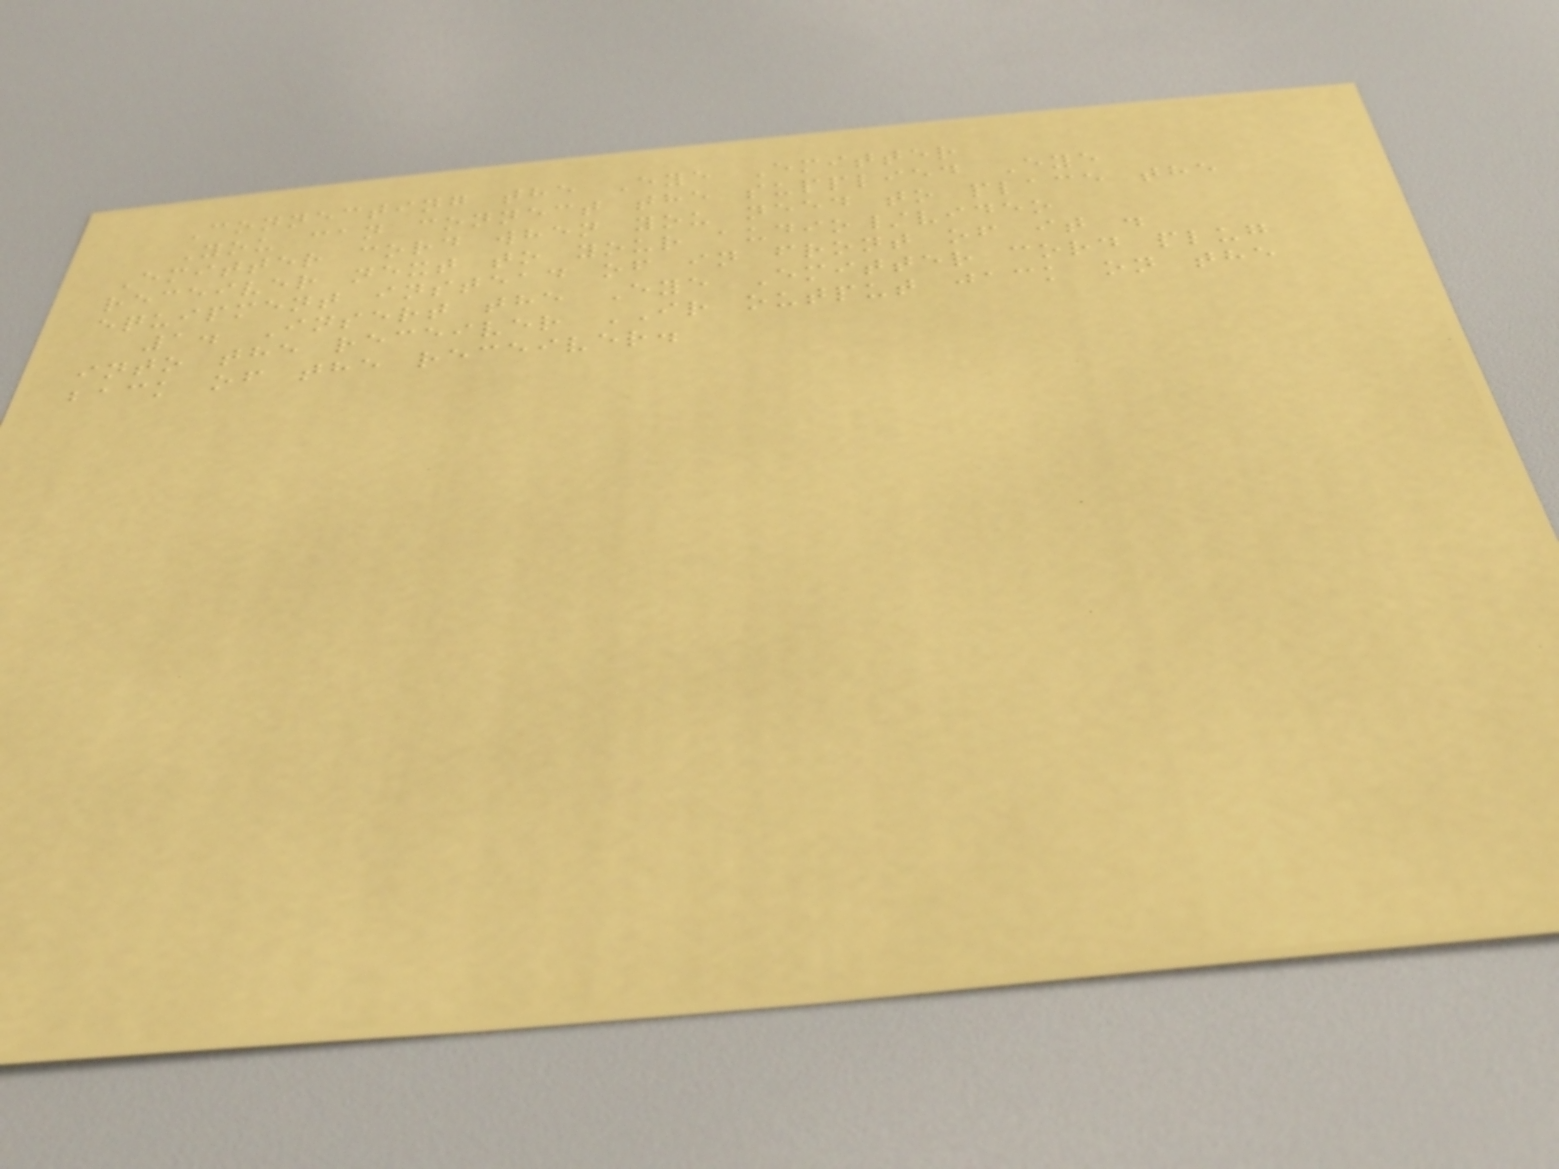Connecting the Eye Emitter
You can connect the supplied Eye
Emitter cord when you need to place the
receiver next to your audio/video
equipment instead of in front of it .
1. Insert the Eye Emitter cord plug
into the receiver IR output jack on the
back of the receiver.
